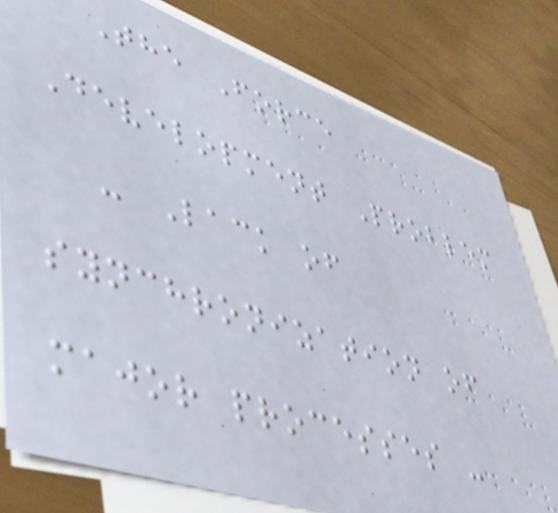The Force
Development Problem
- Lack of
synchronization of
major processes -
